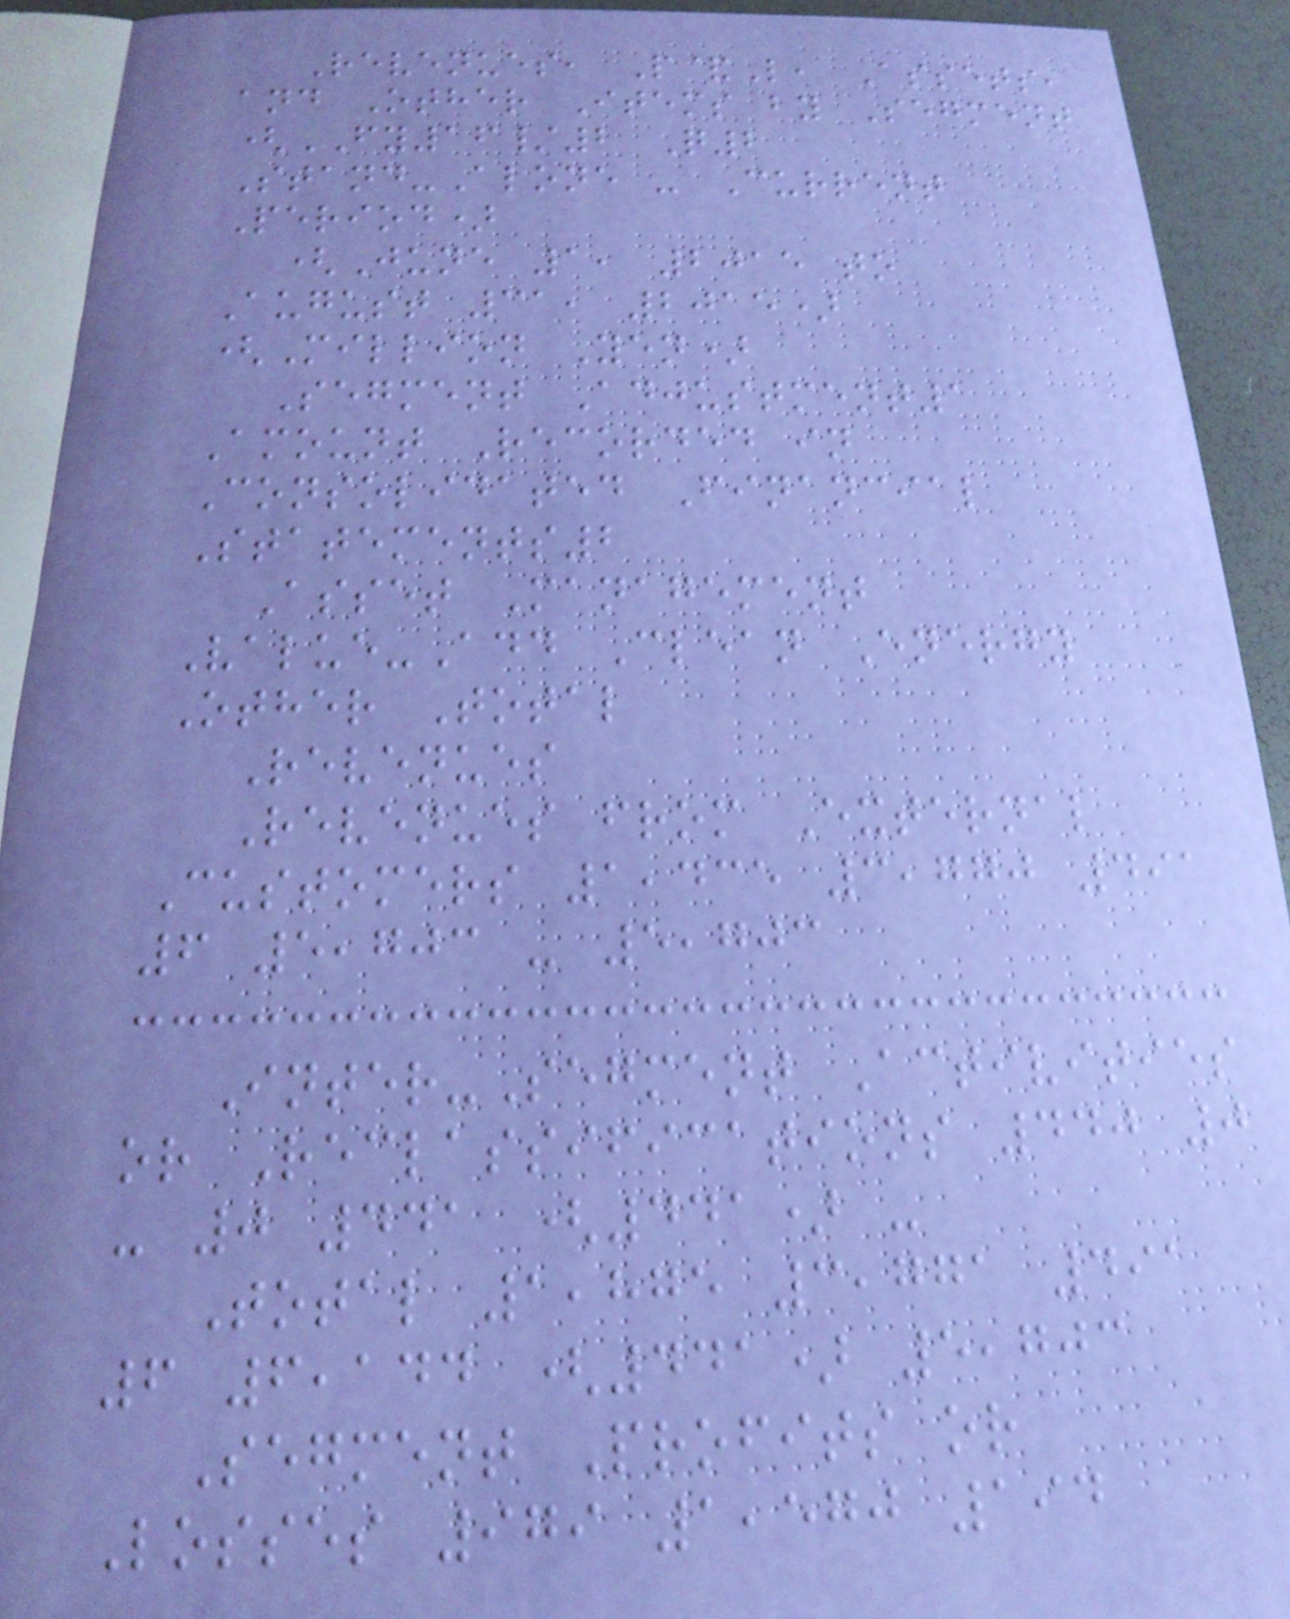Revenues, P&L, Assets,
and Other Items by Segment
(FY16/2 Q2
Stand-Alone - Current
Period)
(June 1, 2015 to
August 31, 2015)
(Million Yen)
Segment Adjustment1
Amount Recorded in
Consolidated Financial
Statements2
Asset Management
Value-Add Clean Energy
Other Total
Revenues
Revenues from External
Customers 1,435 3,770 491
6 5,703 - 5,703
Inter-Segment Activities
or Reclassifications 440 0
- 0 441 (441) -
Total 1,875 3,771 491
6 6,144 (441) 5,703
Segment Profits or
Losses 979 1,570 194
